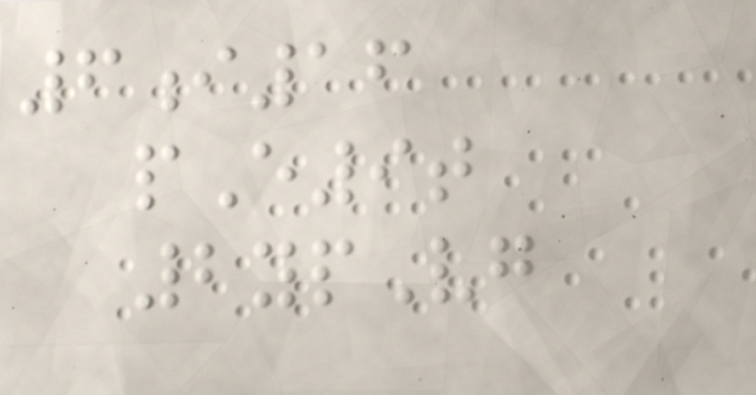6i16
pE9t
2ypVg
